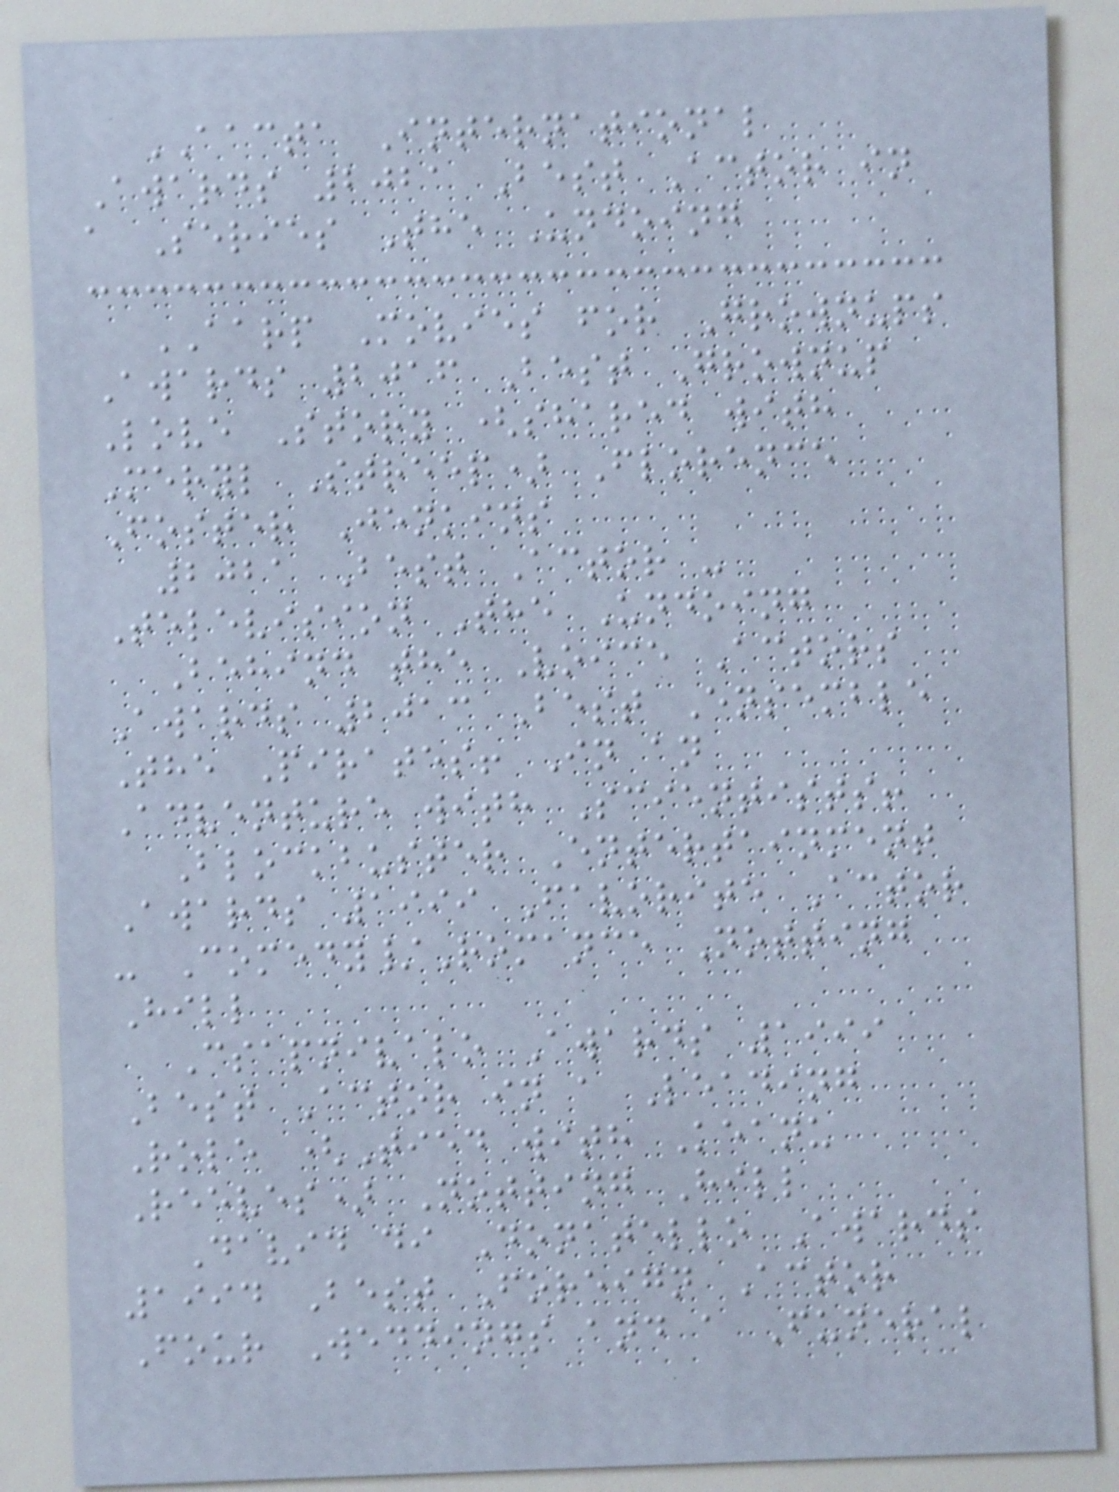AACTA International
Awards 2021 Best Actor in
a Series The Undoing
AARP Movies for Grownups
Awards 2016 Best Grownup
Love Story (shared with
Meryl Streep) Florence
Foster Jenkins
2021 Best Actor -
Television The Undoing
Behind the Voice Actors
Awards 2013 Best Ensemble
The Pirates! In an
Adventure with Scientists!
Blockbuster Entertainment
Awards 1999 Favorite Actor
- Comedy/Romance Notting
Hill
Csapnivalo Awards 1999
Best Actor in a Leading
Role (Tied with Keanu
Reeves) Notting Hill
David di Donatello Awards
1994 Best Foreign Actor
Four Weddings and a Funeral
